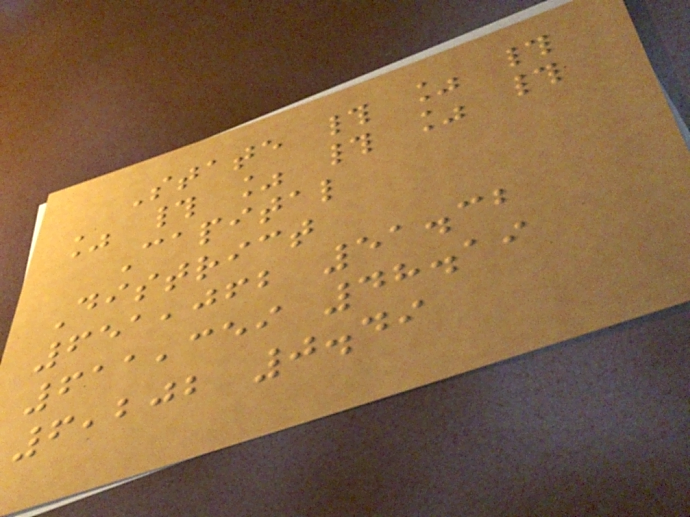State # % #
% # % # % #
Capital
District
651,062 51.32
611,359 48.19
6,202 0.49
